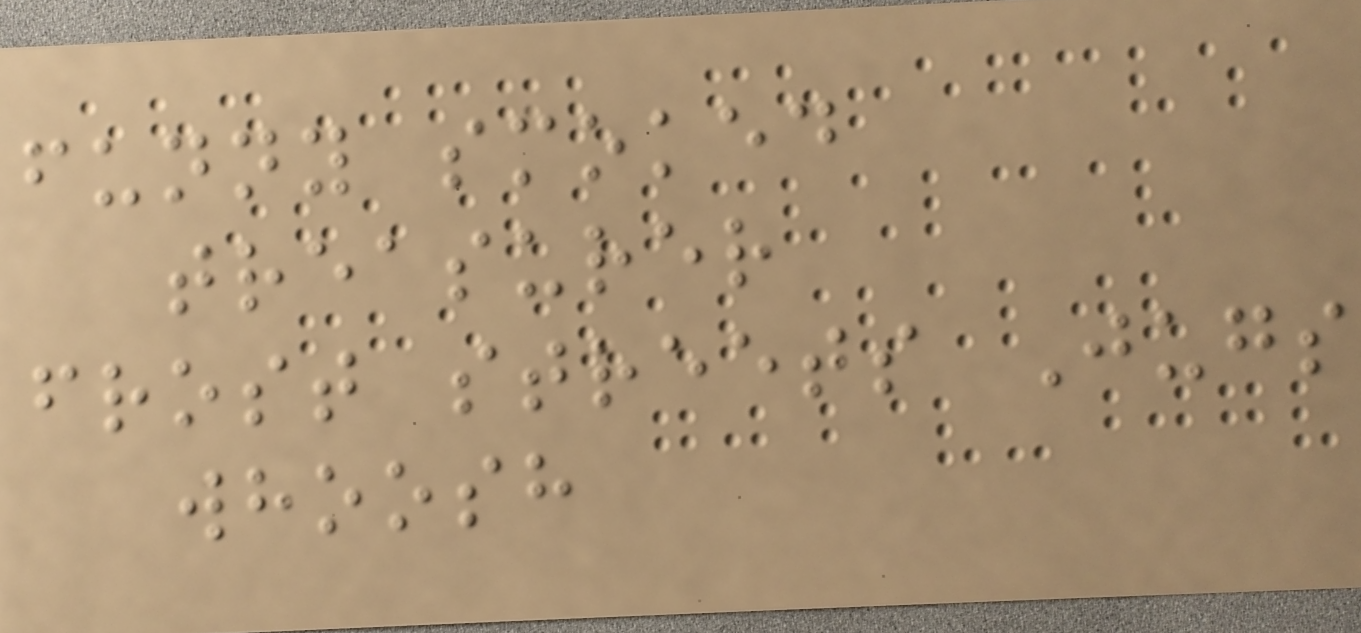funny smoked
treasurer
frost streets Jugs
whoosh
